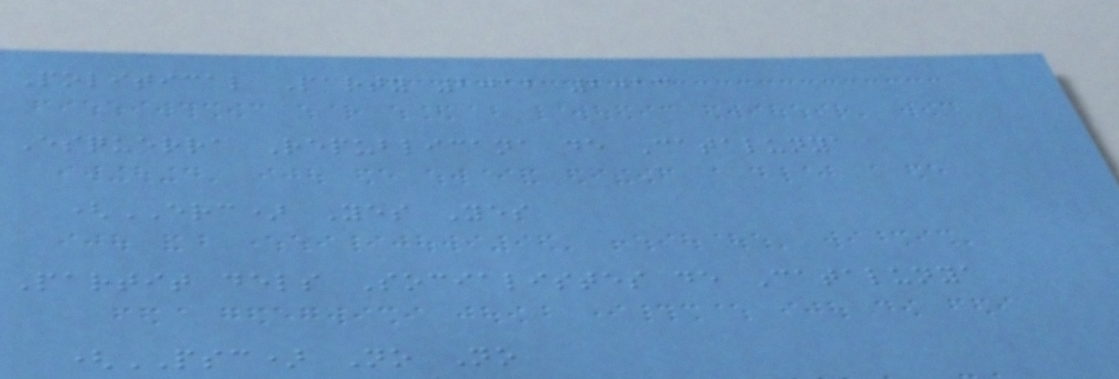Political Party 2012 2013
Esquerra Republicana de Catalunya
(ERC) Yes Yes
Partit dels Socialistes de Catalunya
(PSC) No No
